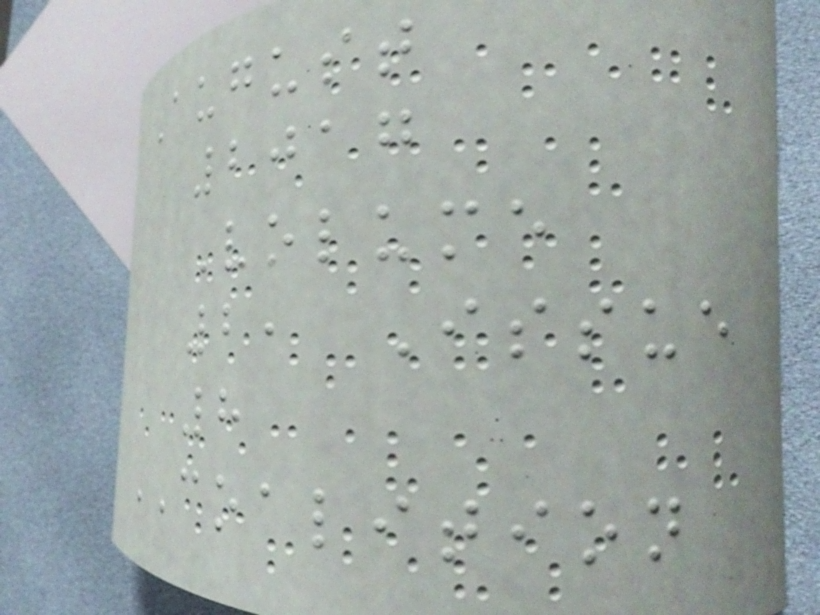August
2017
Volume
2, Issue
8
COALITION
